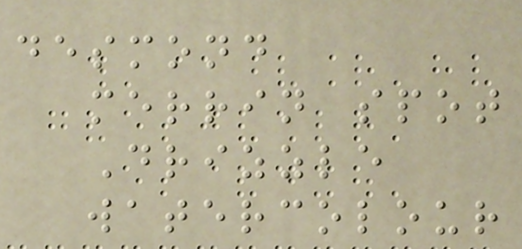desmond
merrin spot
Drizzle
watercolour
